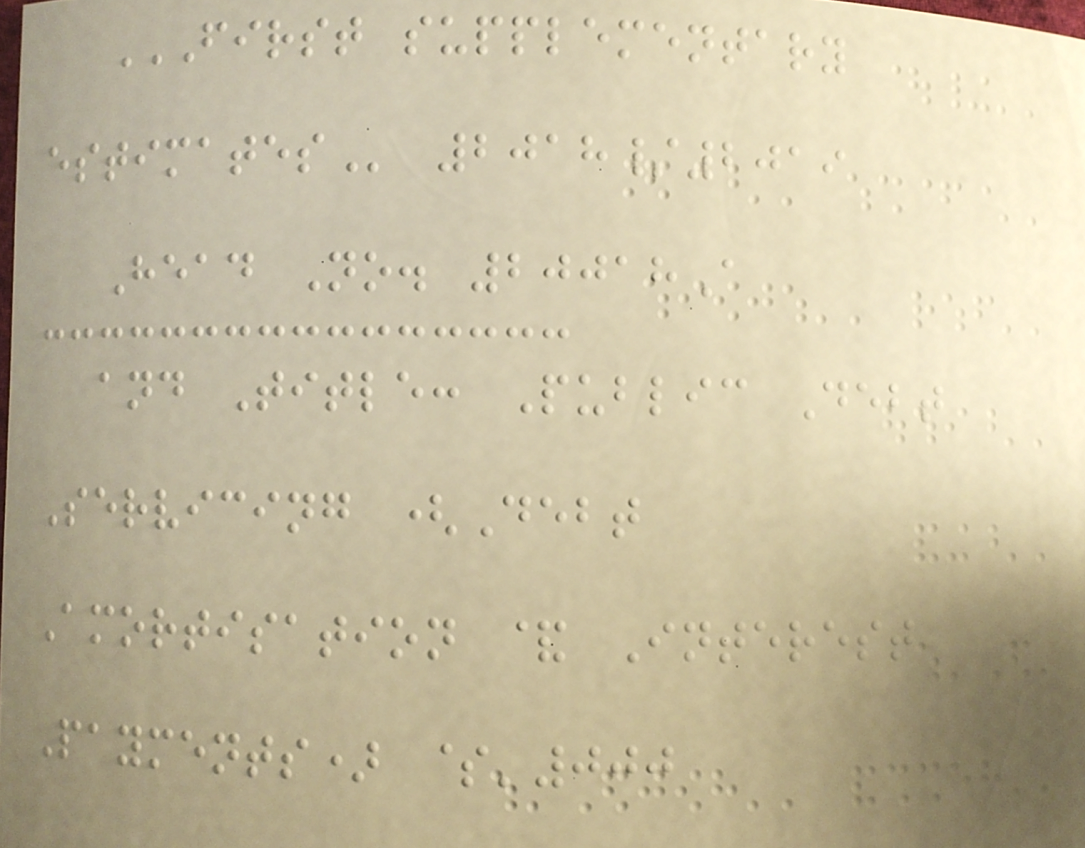FIRST SUPPLEMENTARY
ESTIMATES 2018/2019
Head No. 20018A
and Title: Public Debt
Servicing (Debt
Amortisation & Interest
Payments) $'000
